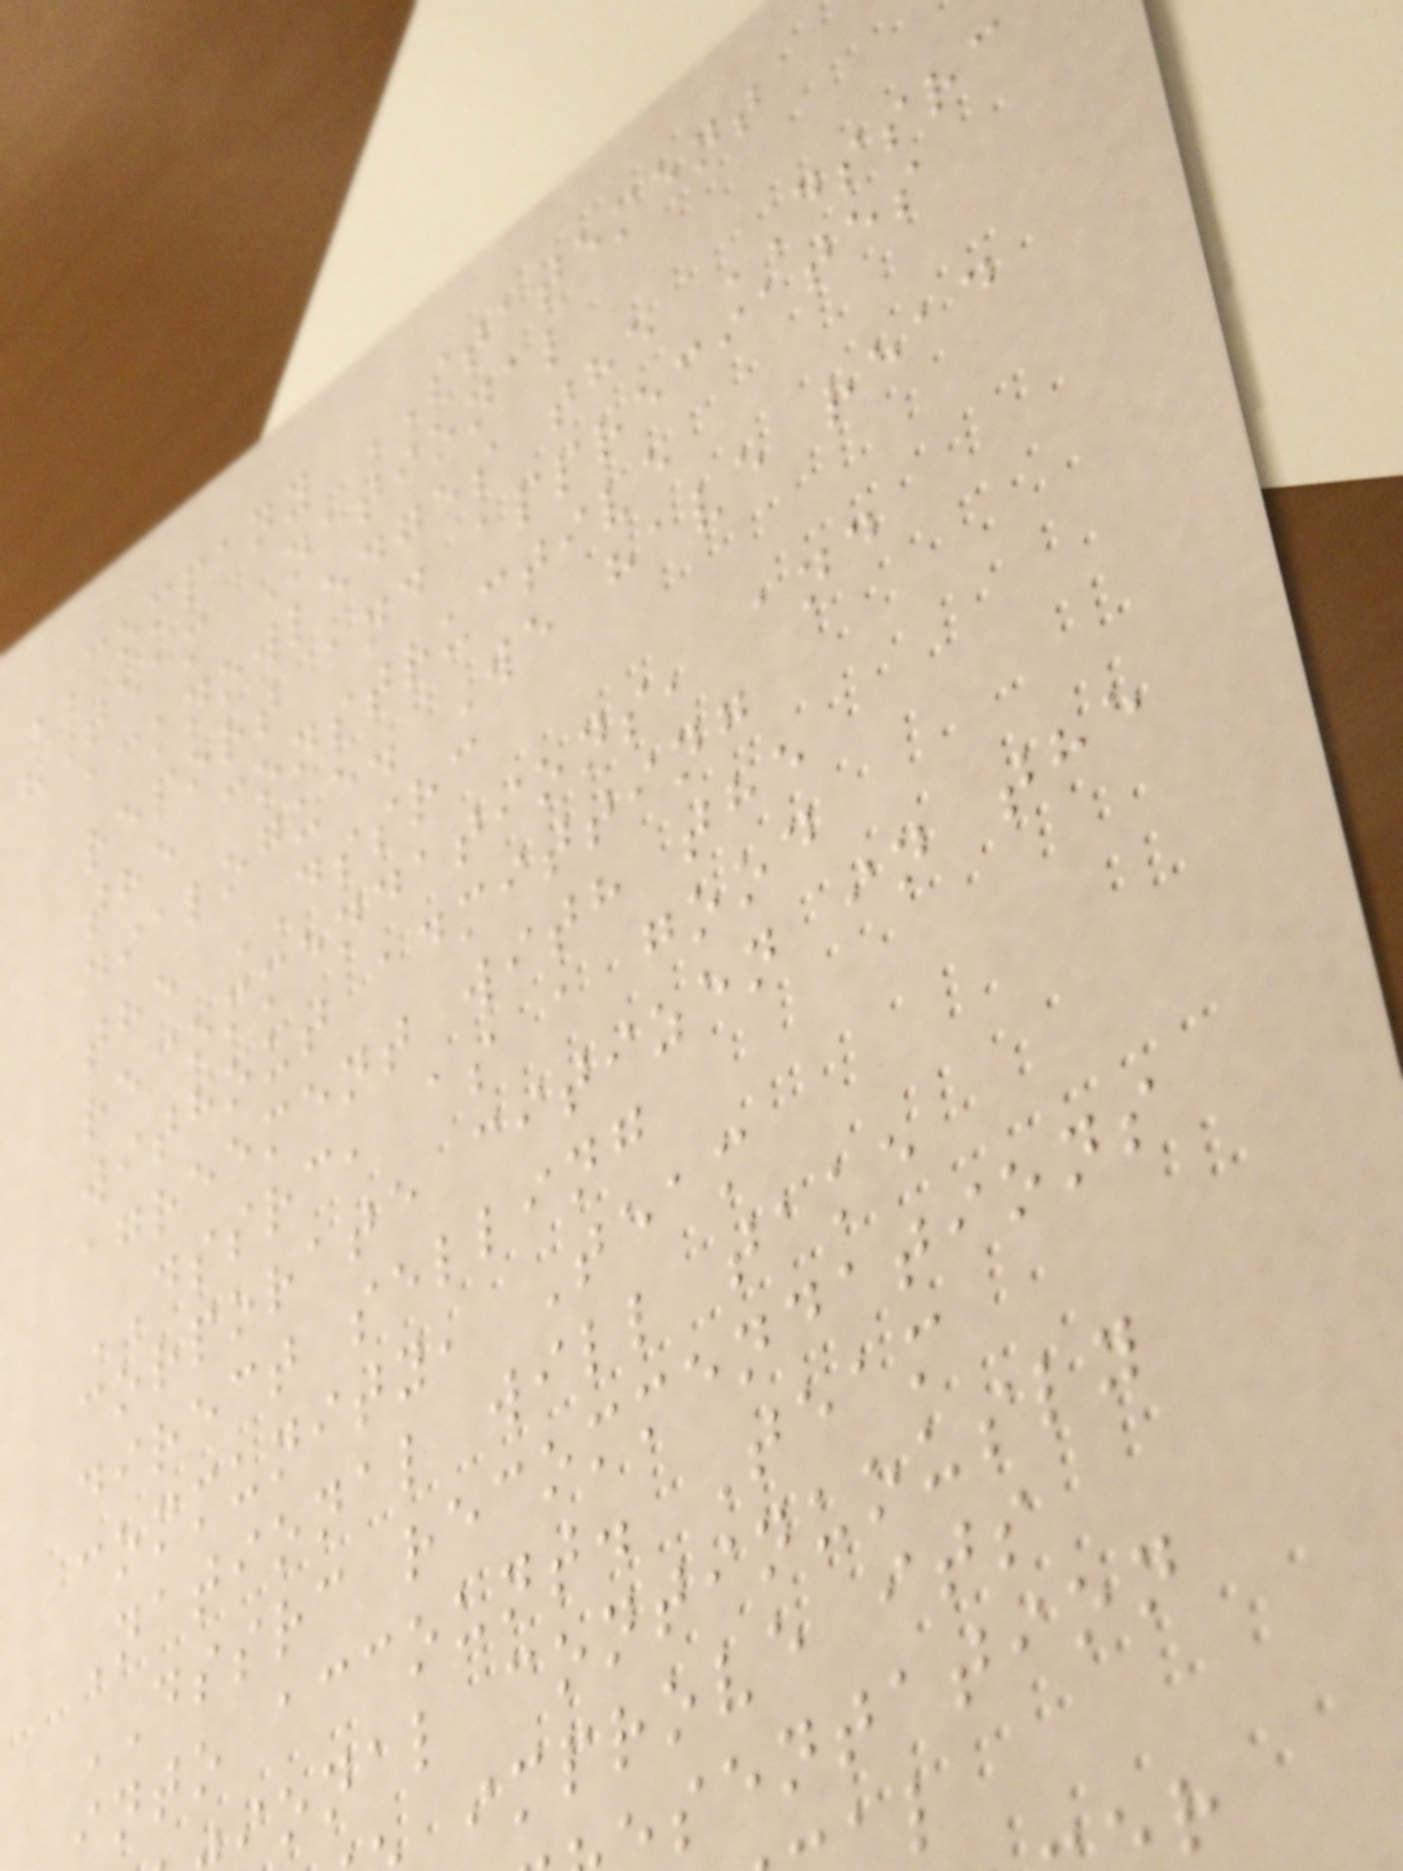COMPANY STATEMENT
"Team National
acknowledges the DSSRC
report and appreciates
the constructive
dialogue. We have read
the DSSRC
recommendations, and
without admitting
agreement with the
DSSRC, as a good
corporate citizen in the
direct selling
community, Team
National will take
DSSRC recommendations
into account. Team
ional continuously
improve its
sentation
